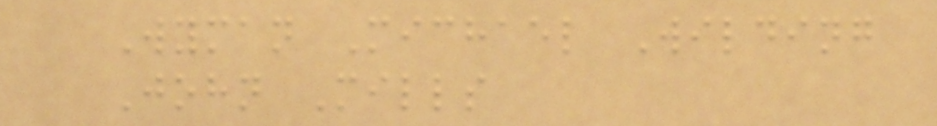Wyman Michael Wilding
John Mills
